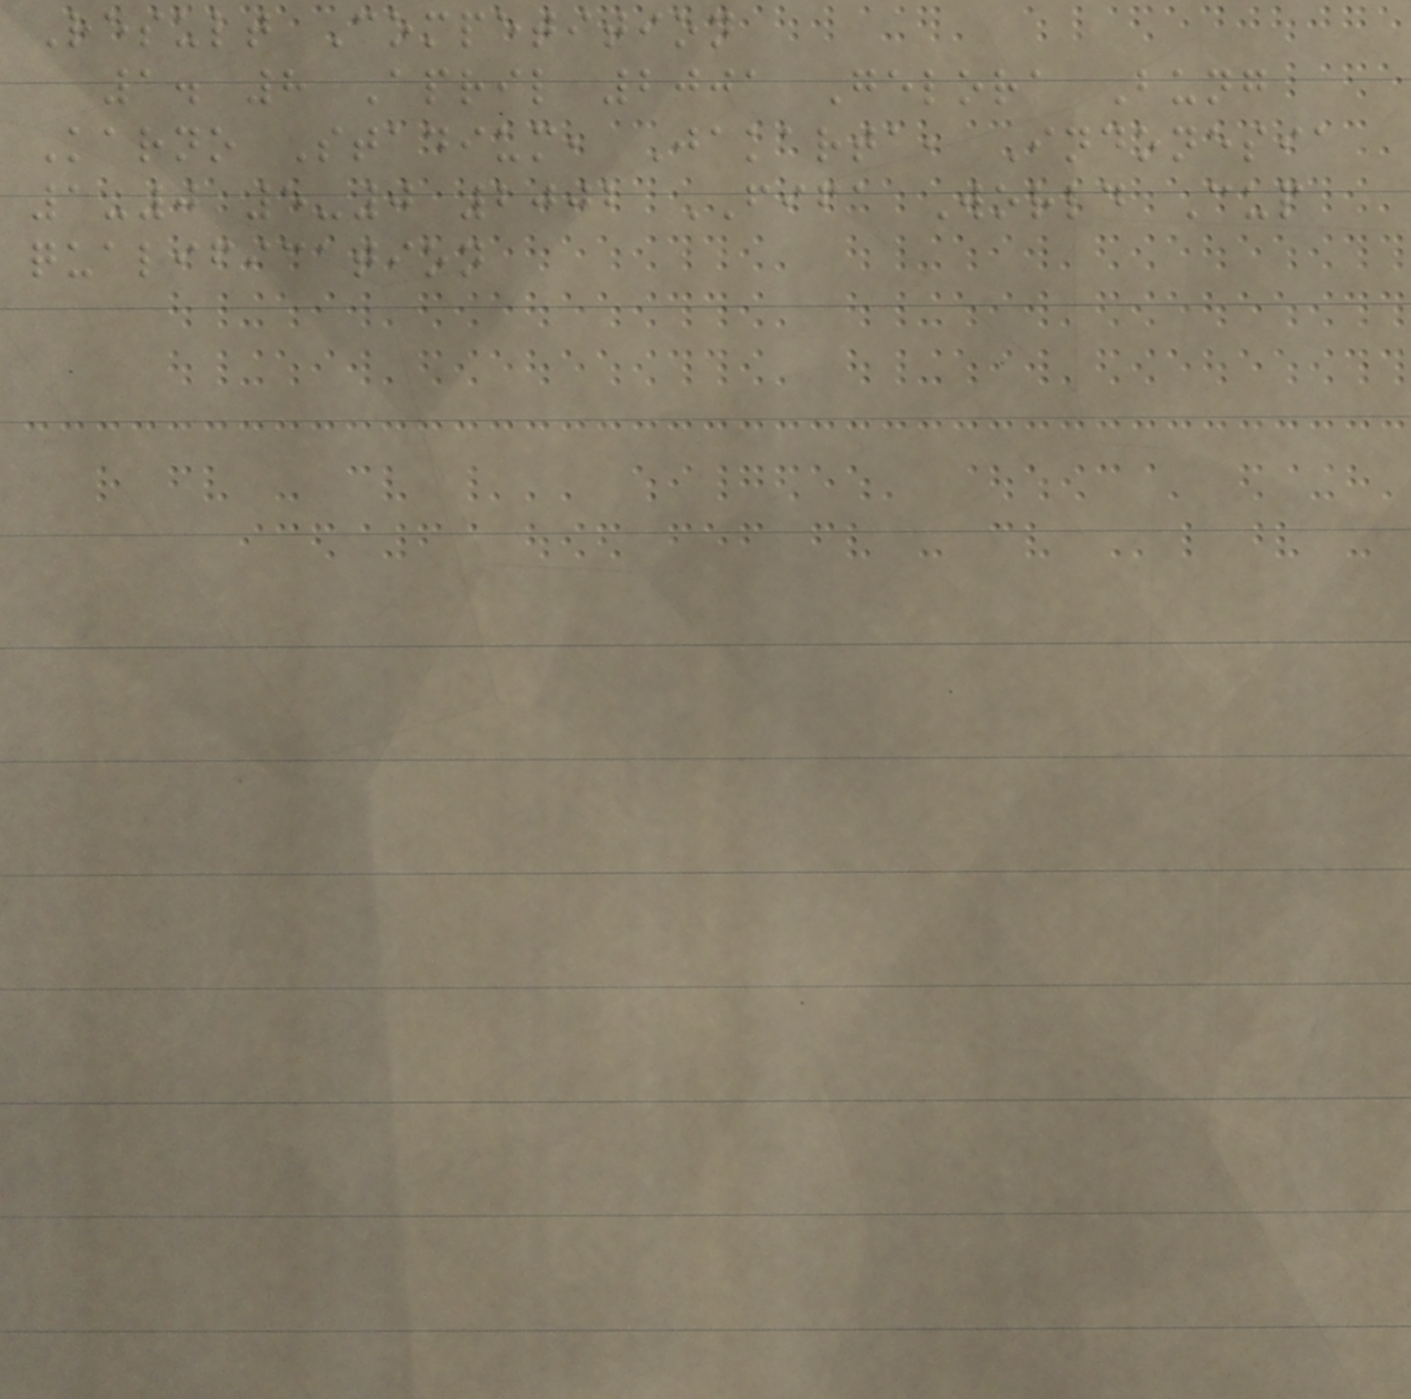Result Competition
1. 8 April 2001 Gelora Bung
Karno Stadium, Jakarta, Indonesia
1-0 5-0 2002 FIFA World Cup
qualification
